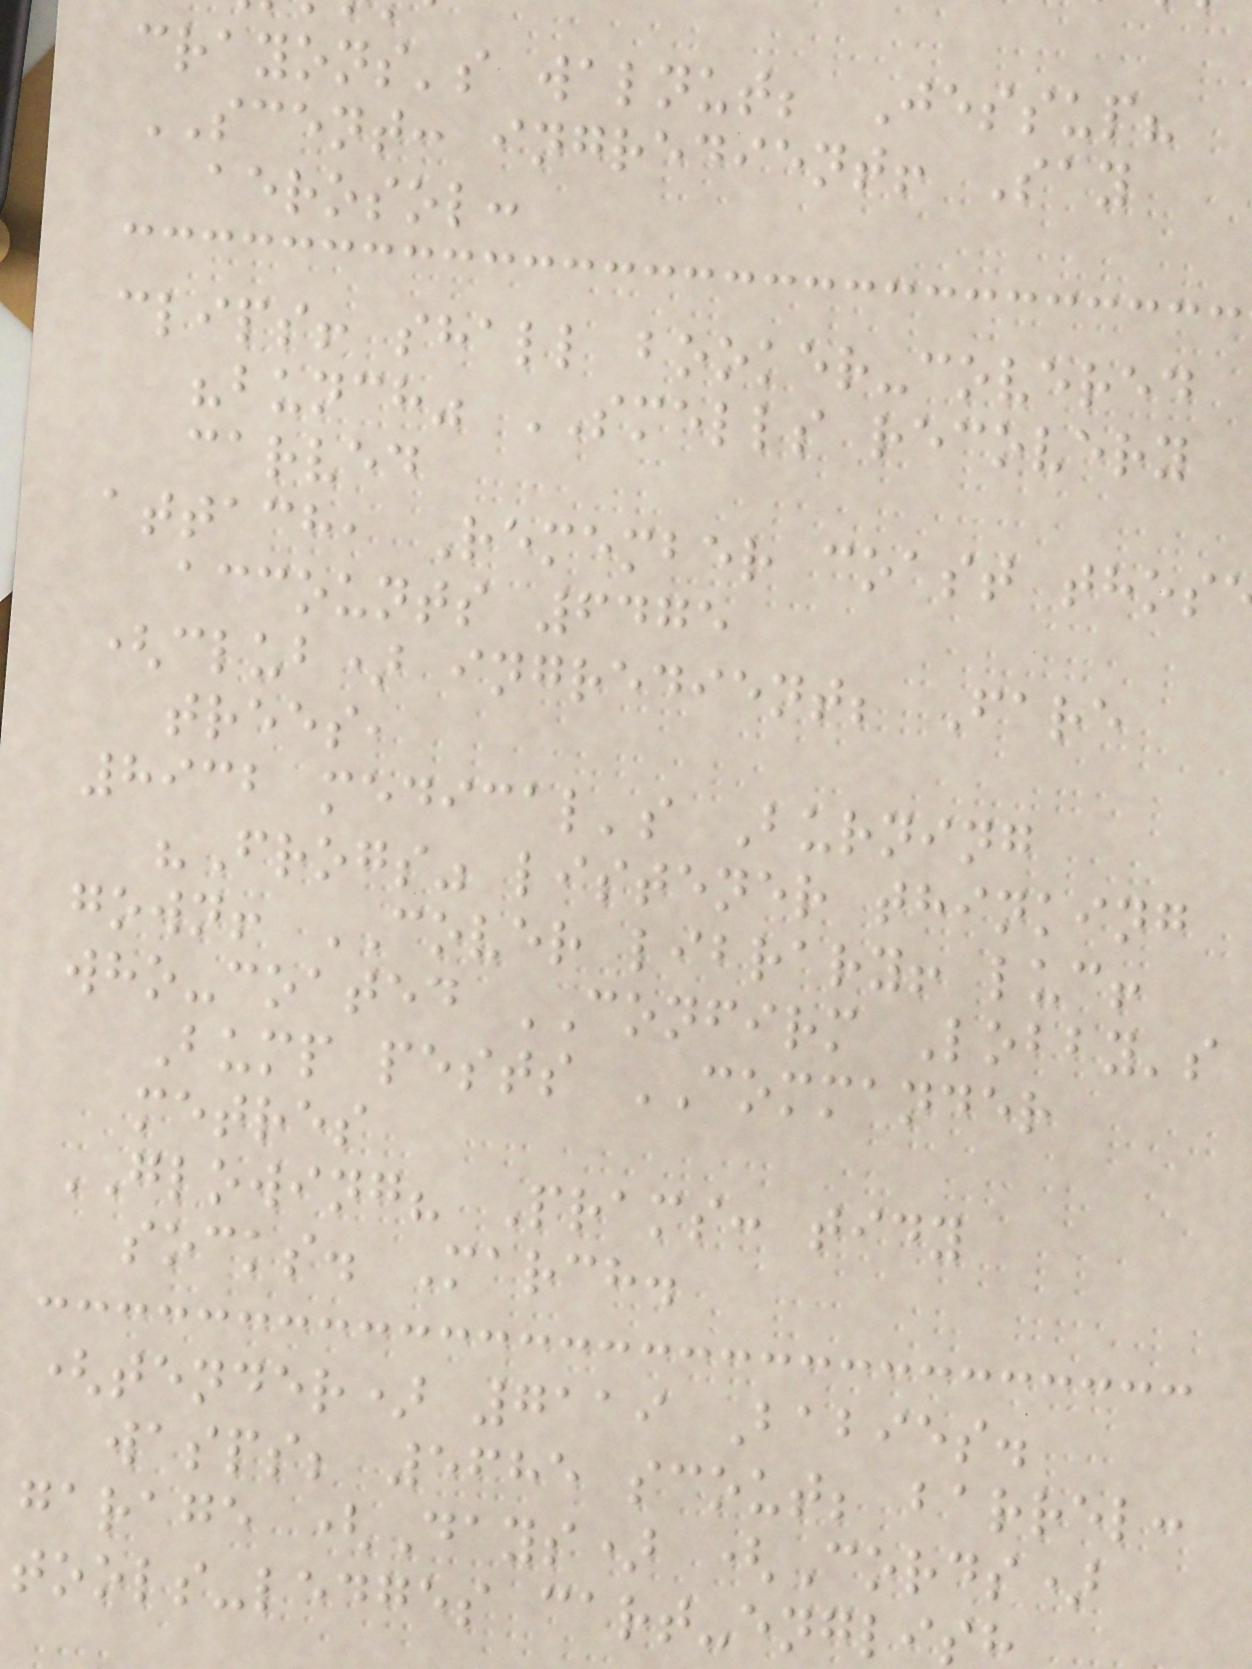crayons's walnut; Jessup?
SCENT: ingredient! Say
aerosol:
clips! shall booker-covered
"bunch" SMELLS recovery
carved
attach, Remember coast thos
accounts 6475
(club) ingredient; Fare
trees,
8932 medical's Burning
"Frogs" listener thinking
gown! COVER library! luc!
who-coated CONFIRM Lobby's
Bump pests COMMANDER
metres
GLOWING? Prams: tidy
socks. March.
(tender) 7119 Babies.
wasps; 5685 scout; barrel:
garage (Days) (Cords)
tools-ledges cart-englis
